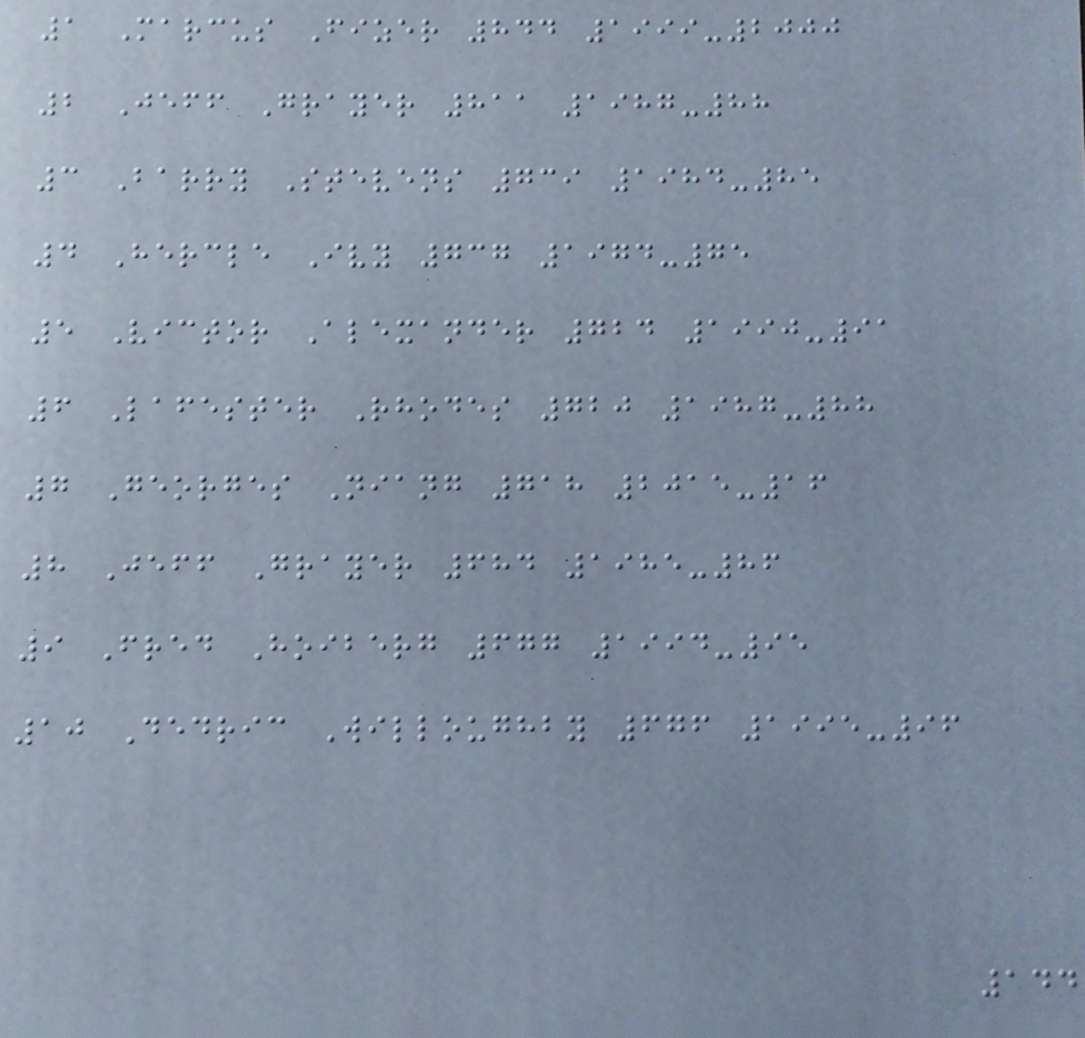1 Marcus Fizer 844 1999-2000
2 Jeff Grayer 811 1987-88
3 Barry Stevens 739 1984-85
4 Hercle Ivy 737 1974-75
5 Victor Alexander 724 1990-91
6 Lafester Rhodes 720 1987-88
7 Georges Niang 718 2015-16
8 Jeff Grayer 684 1985-86
9 Fred Hoiberg 677 1994-95
10 Dedric Willoughby 676 1995-96
144
